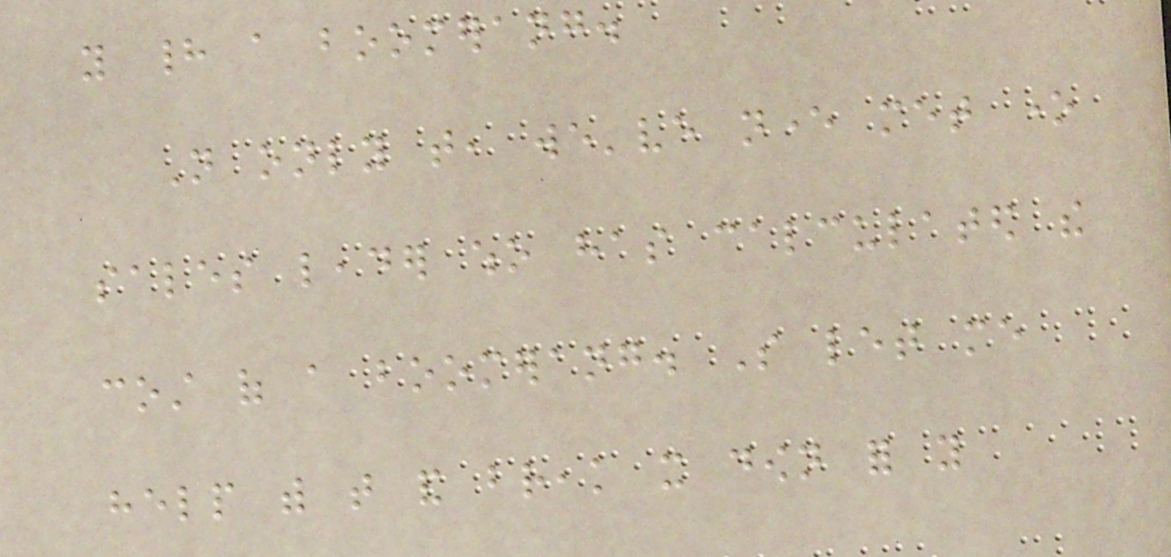you had a boomerang.
Not only that, we've never met one
sales leader who has calculated the
cost of a boomerang. So let me
help with that and break it down for you
